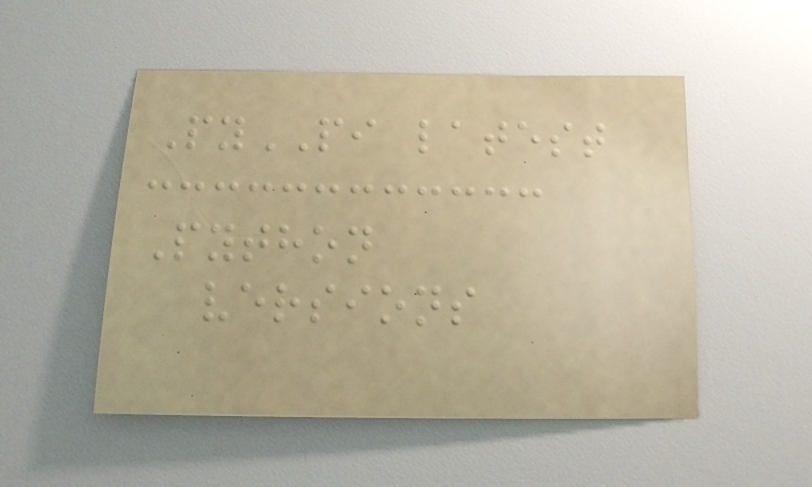PyPI latest
Python
versions
